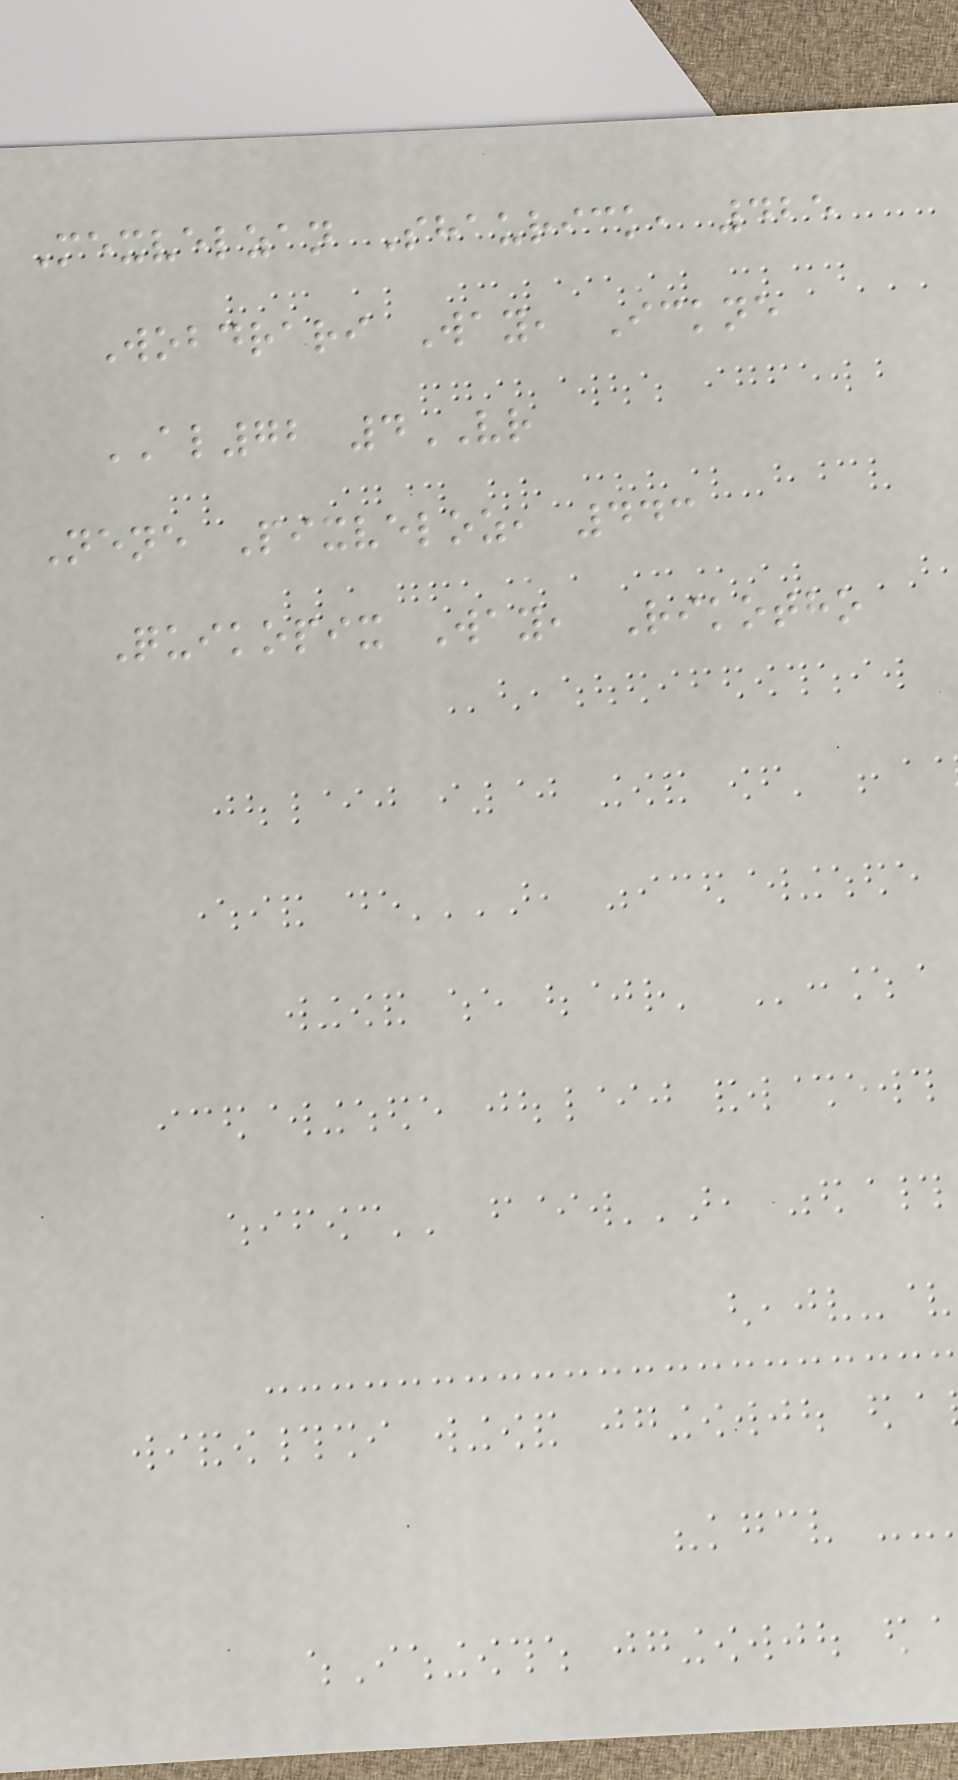Mexvelzan Shaurick, 425
Wobdrari Way, Ickne
AL72 4VR
Nene Pixveloz, 443
Quikopix Way, Rikotho
